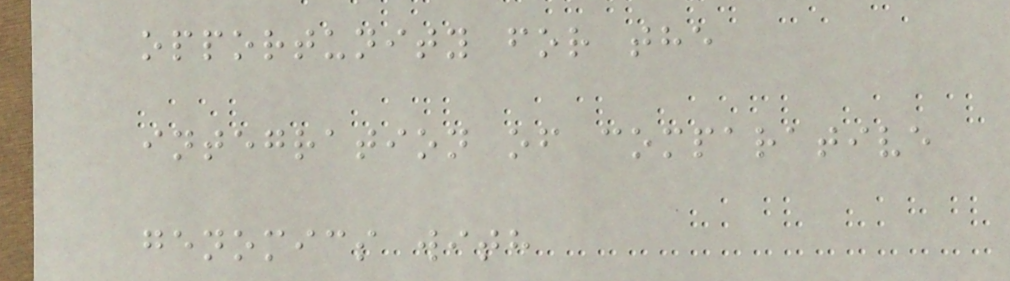opportunity for the
integration of comparative
genomics with
